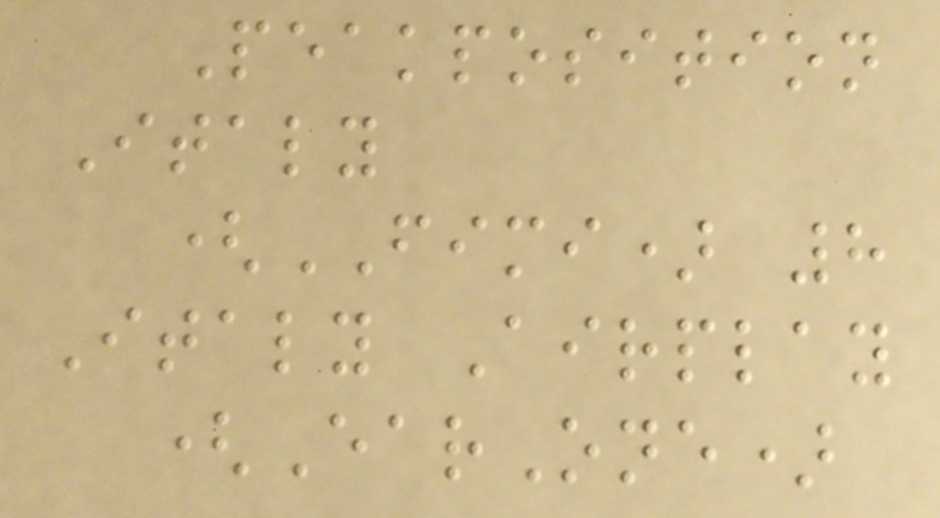Peakposition
Italy
(FIMI) 8
Italy Airplay
(EarOne)
